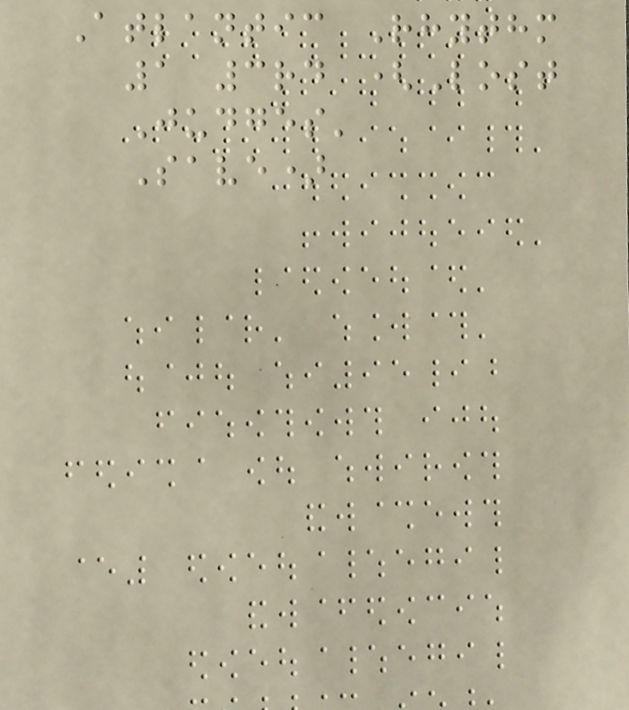Atlantic Rhythm
1 3rd (Lost
Judges'
Save)
